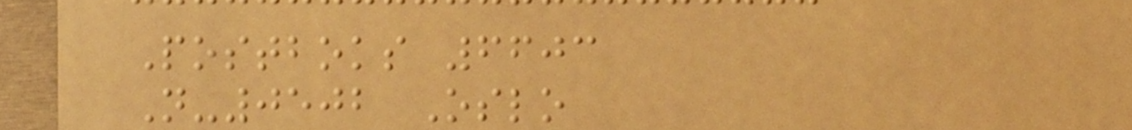Postboks 6603
N-0502 Oslo
